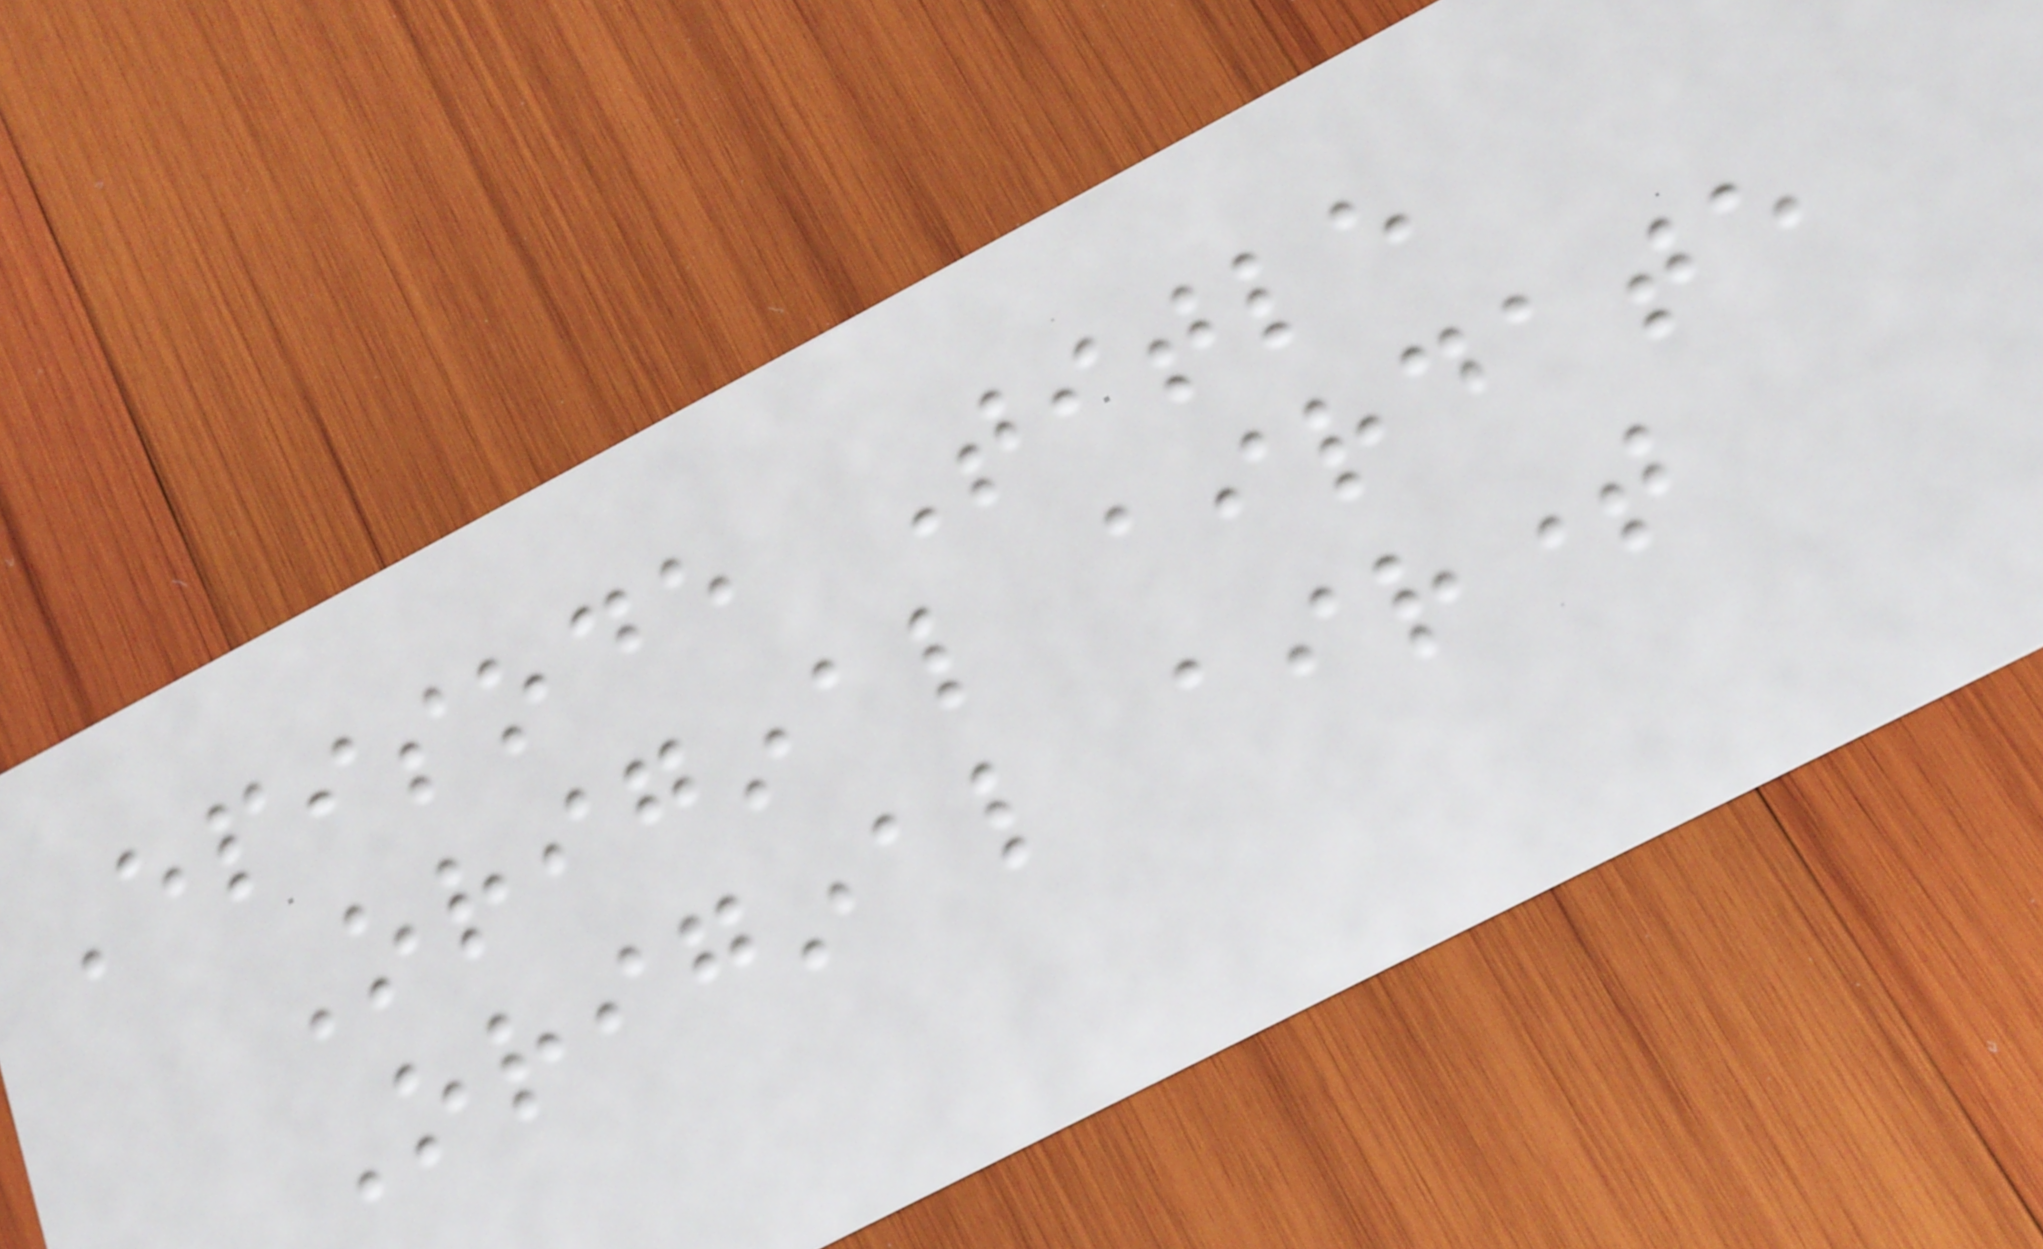Episode Title
Original airdate
Original airtime
